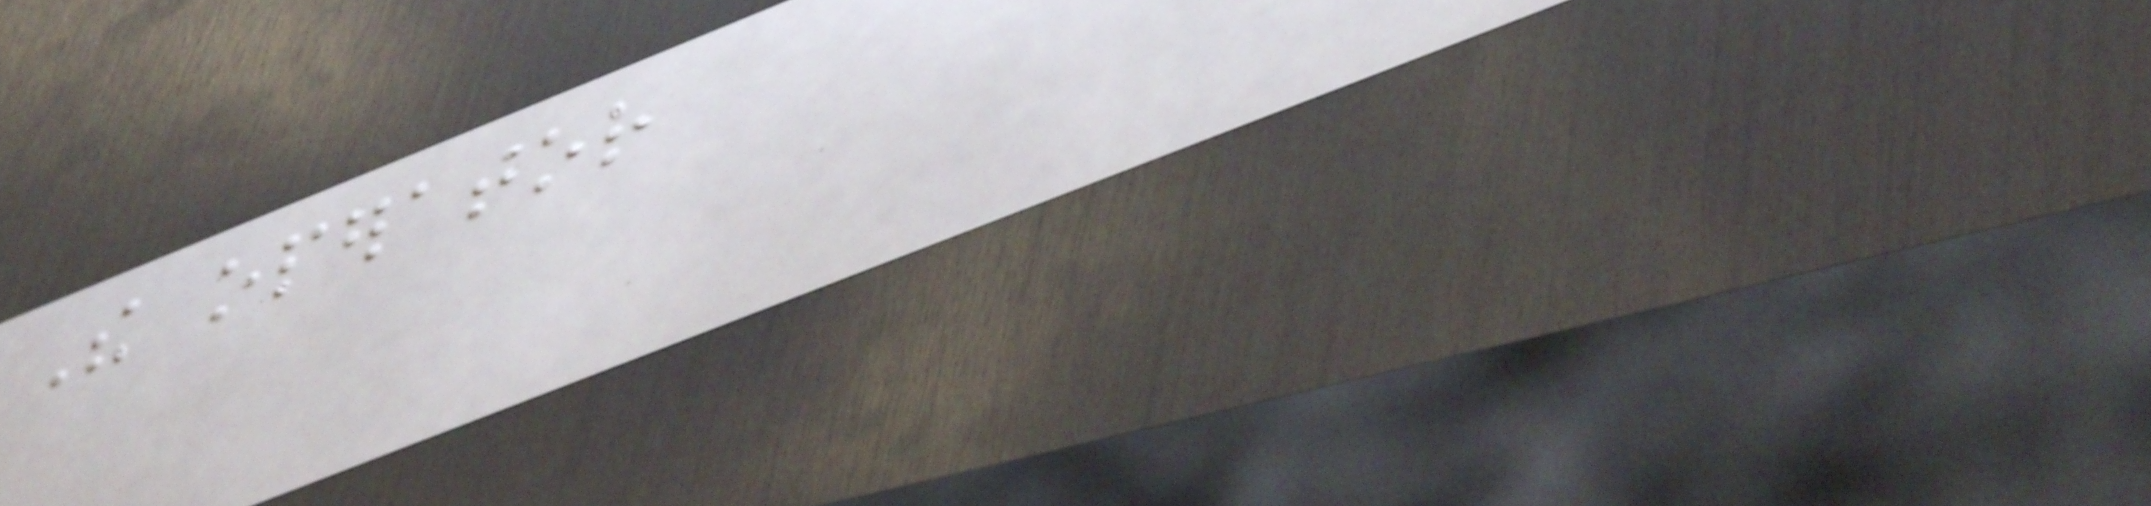The operator
